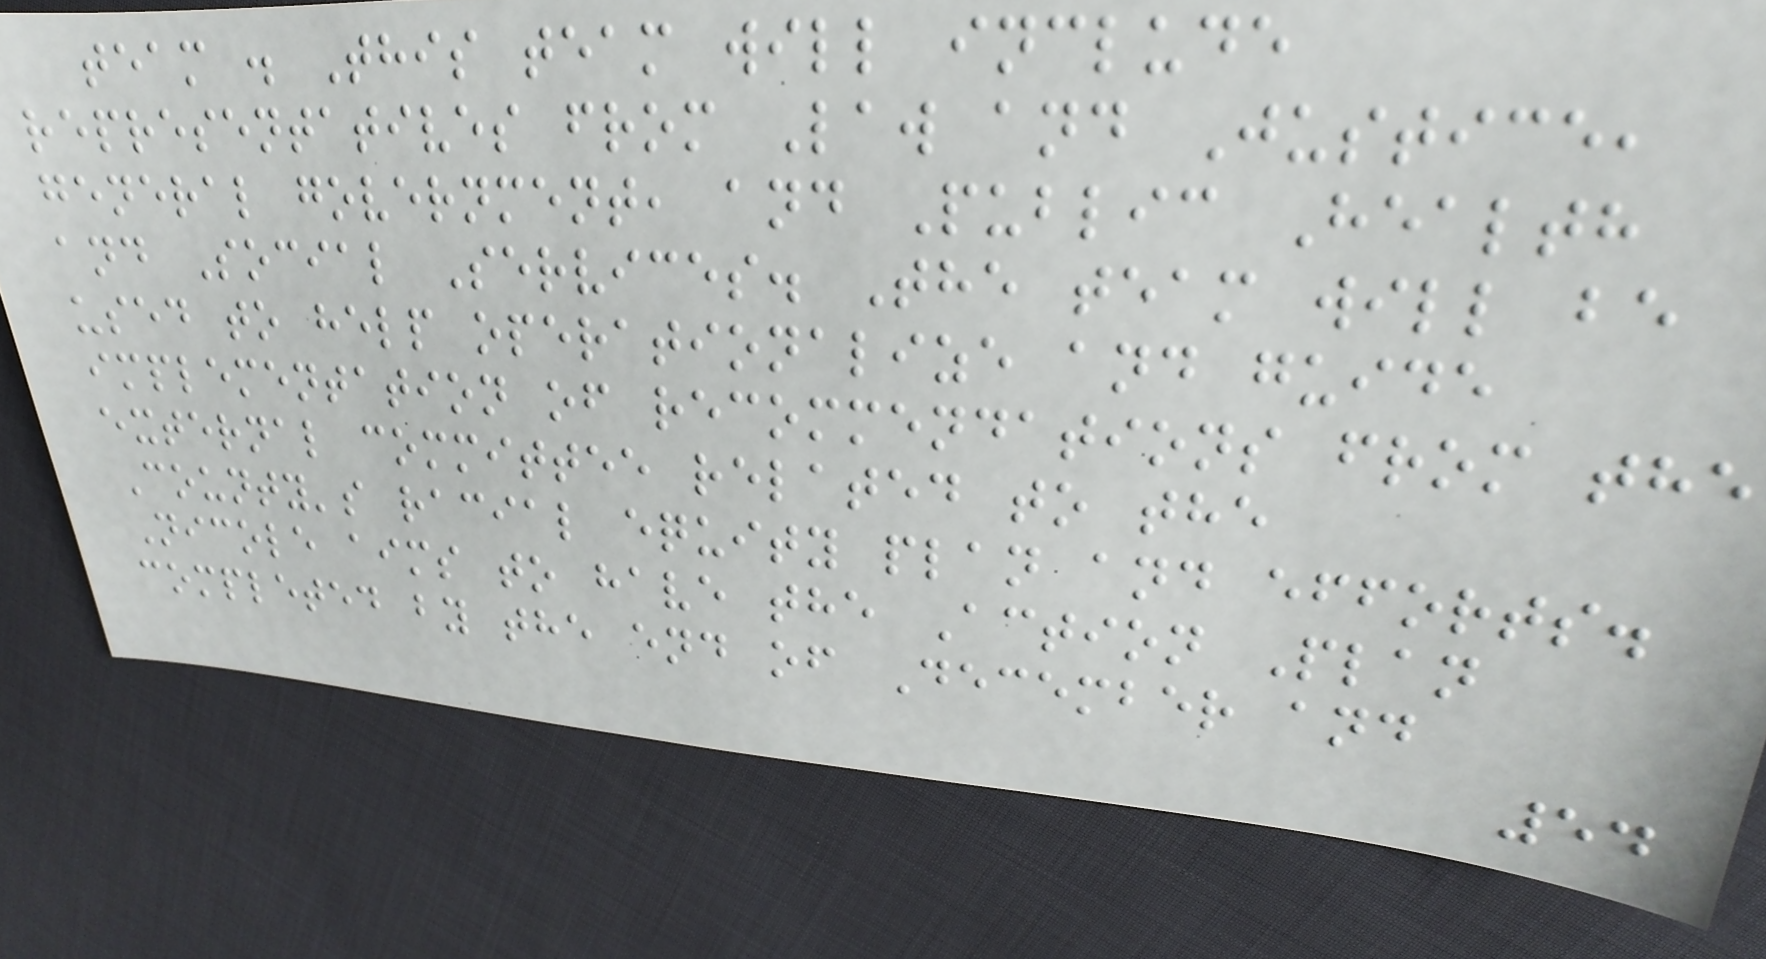team . This team will include
representatives from Law and Justice,
general government, and Public Health
and Social Services. The team will be
used to help operationalize and guide
implementation of recommendations from the
external committee related to the
County's racial equity plan and efforts.
Nicole aims to have the Action Plan
completed by the end of December and
54
